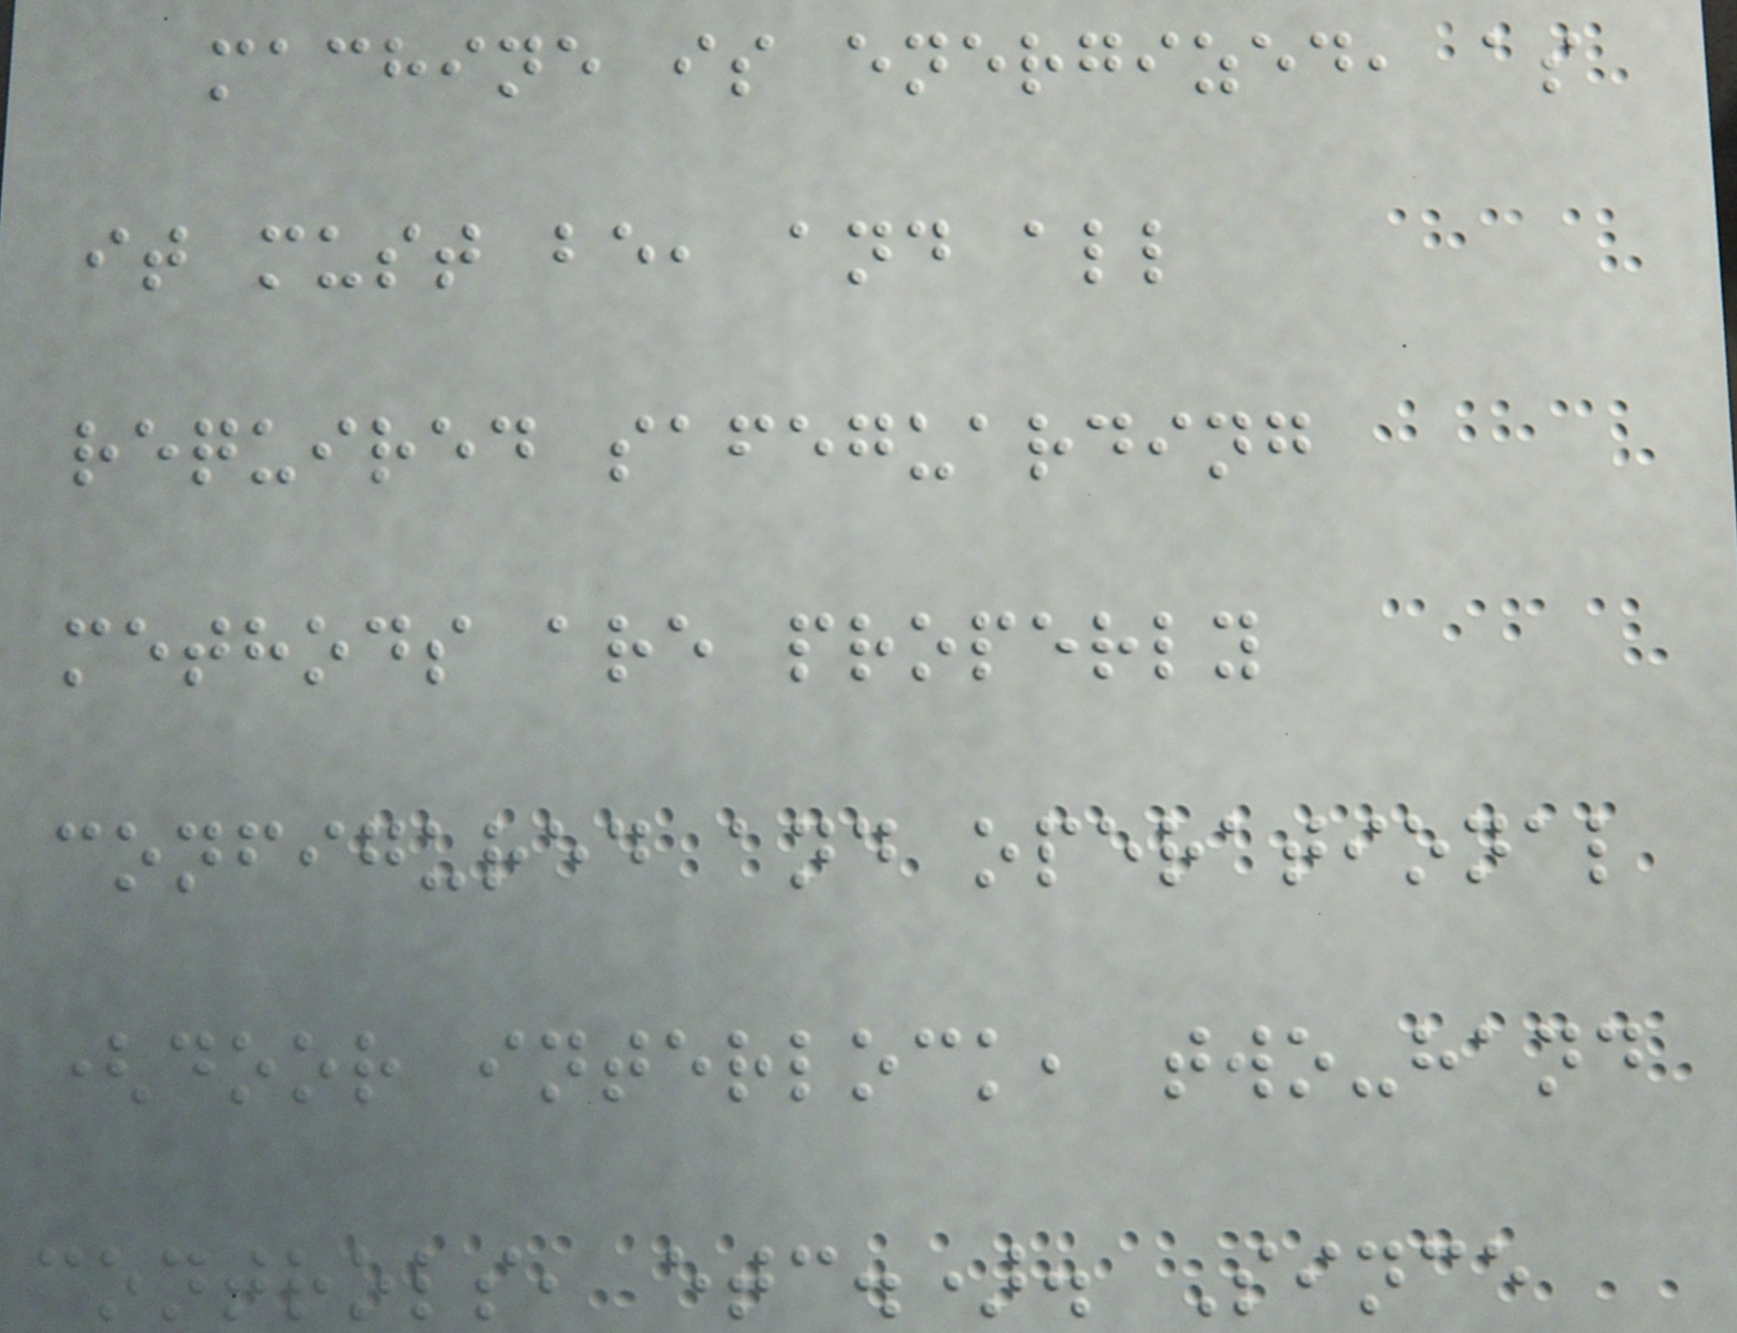machine is energized, as
it must be, and all
required safeguarding
methods are properly
configured and operational
(door interlock, two-hand
controls, etc.). Since
